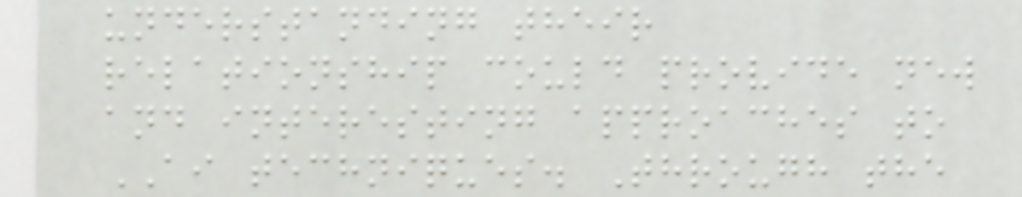understanding their
relationship could provide new
and interesting approaches to
AI techniques. Through the
